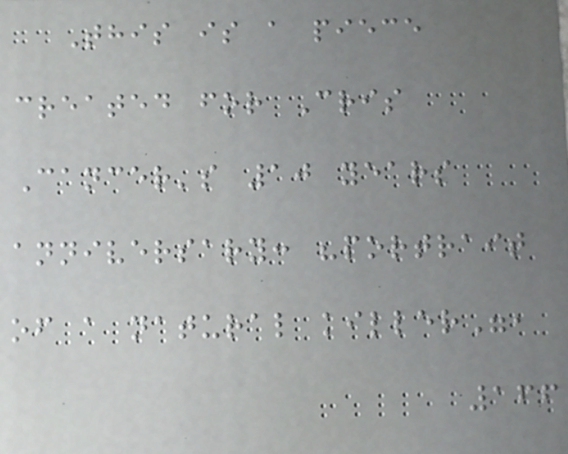This is a piece
created for Cris
Cancer's 10 years
anniversary: "portrait
of a natural killer",
166
